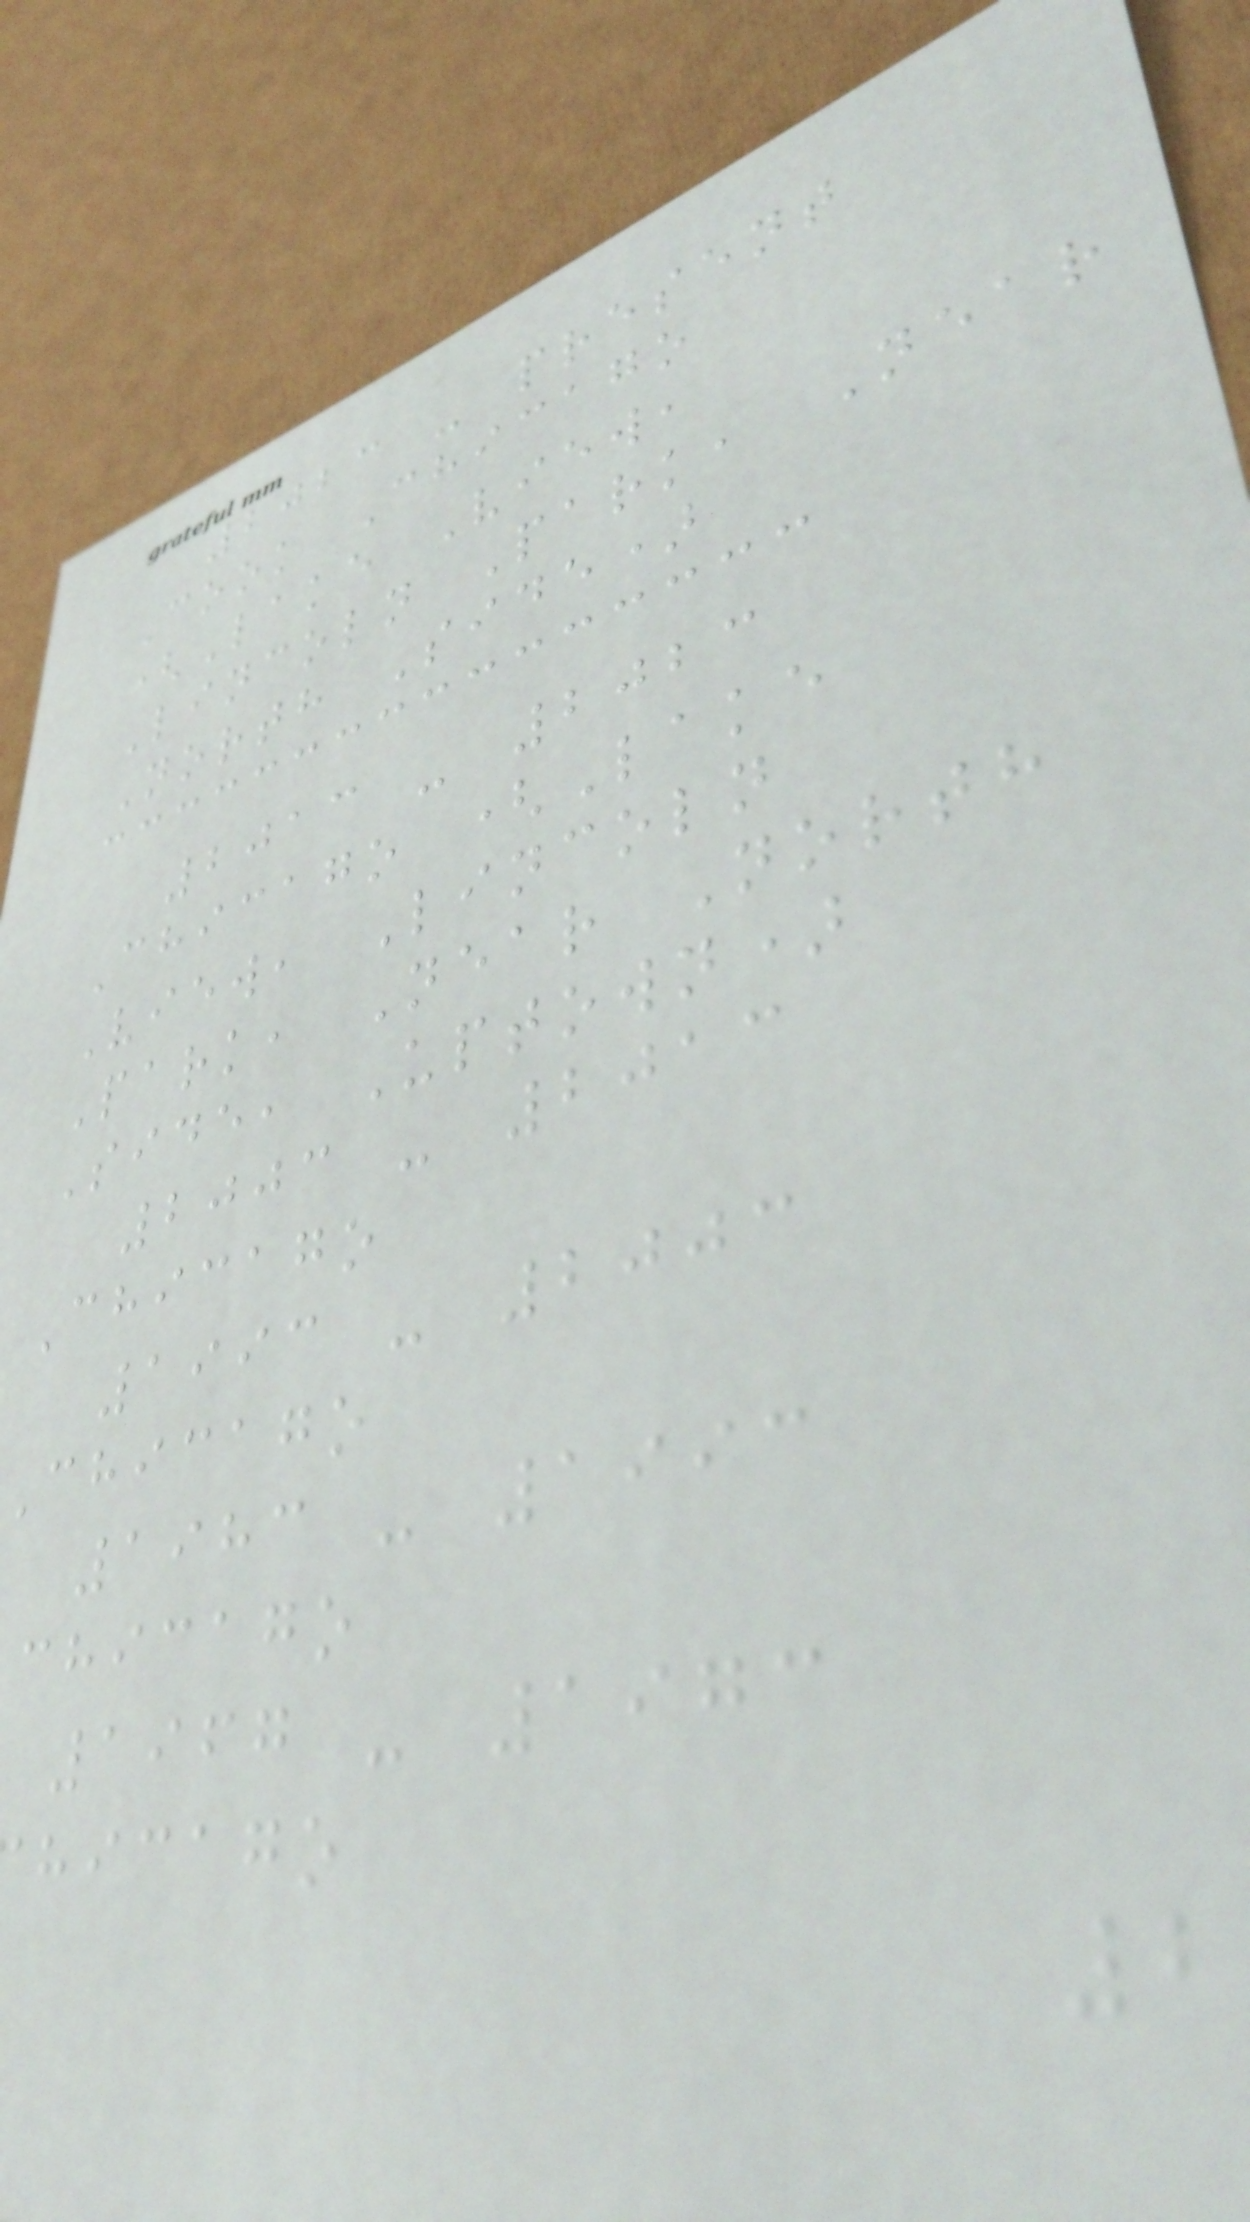2023 - present
Cook Chicago
(Lake View,
Lincoln Park, Near
North Side)
2013 - 2023
Chicago (Lake
View, Lincoln
Park, Near North
Side, Uptown)
2003 - 2013
Chicago
1993 - 2003
Chicago
1983 - 1993
chicago
1967 - 1973
hicago
